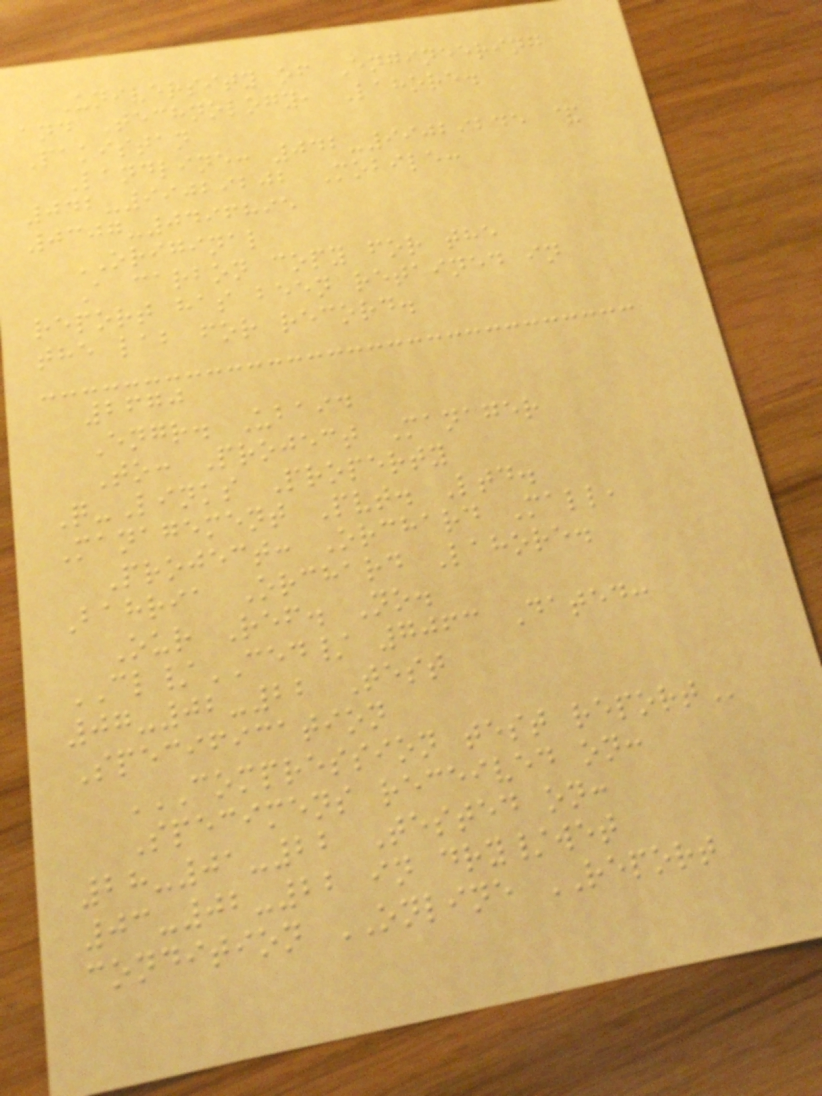University of Engineering
and Technology, Lahore.
Pakistan
Landline: 042-99029245 &
042-99029202 Mobile:
0307-0496895
ORIGINAL
A carbon copy for the
report has been retained in
the lab for record.
2670
Engr. Ubaid
To: Project Manager
Q-Links Property
Management Pvt. Ltd.
Project: Orchard Mall,
Bahria Orchard Lahore.
Our Ref. No.
CL/CED/ 7063 Dated:
07-02-22 Test
Specification
COMPRESSION TEST REPORT
Specimens received on:
28-01-22 Tested on:
03-02-22 in dry/wet
condition ONLINE REPORT
